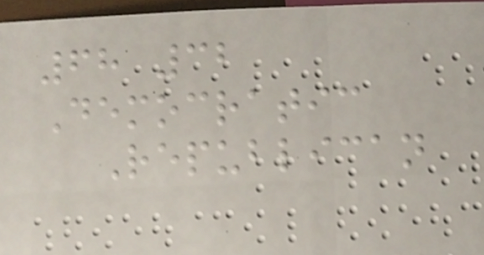68 32
Democratic
Republican
